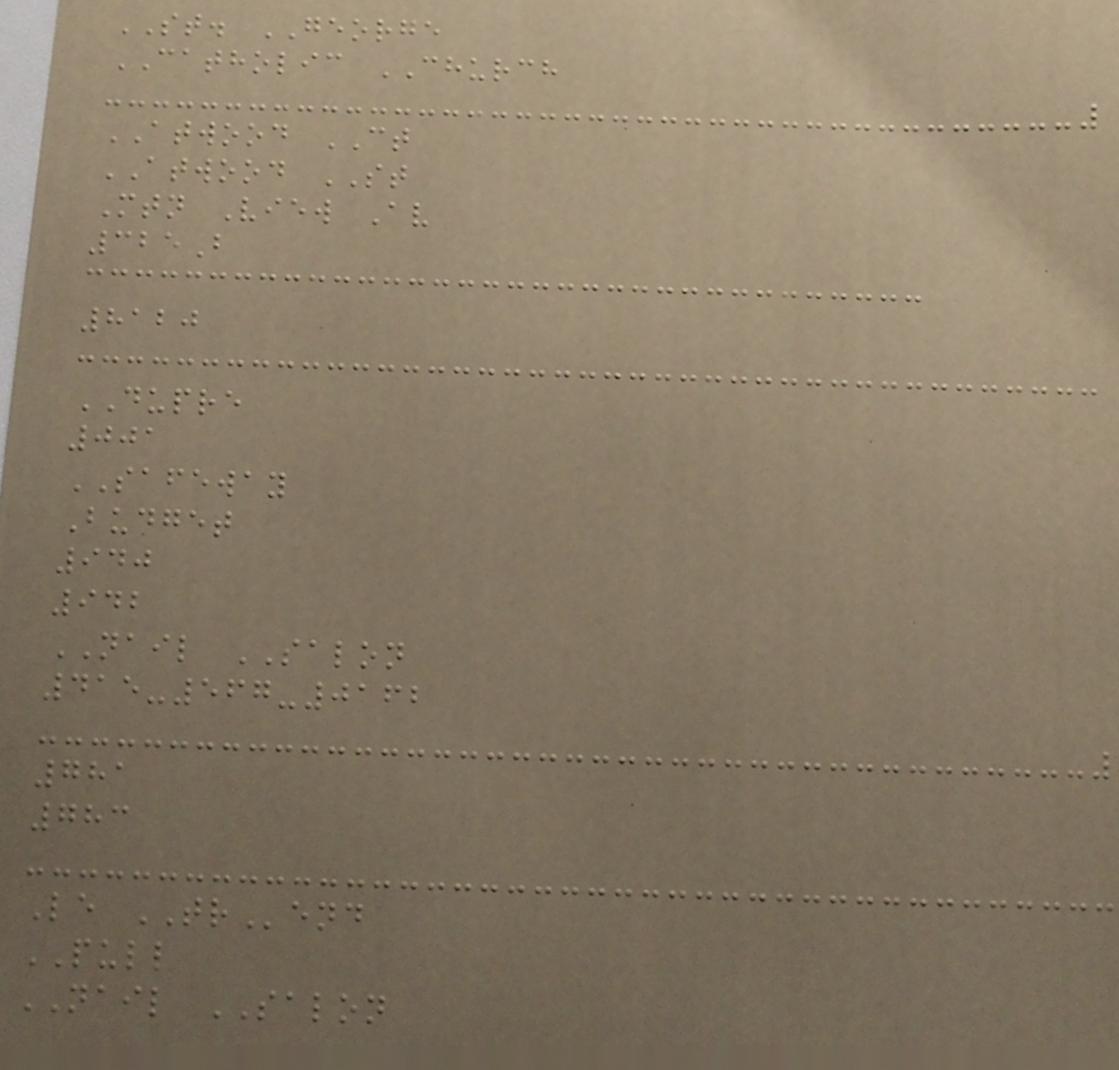ST. GEORGE
CATHOLIC CHURCH
ATWOOD CT
ATWOOD ST
Mtn View Av
325B
8120
DUPRE
001
SAFEWAY
Budget
940
942
NAIL SALON
415-567-0162
781
783
Le TRend
PULL
NAIL SALON
